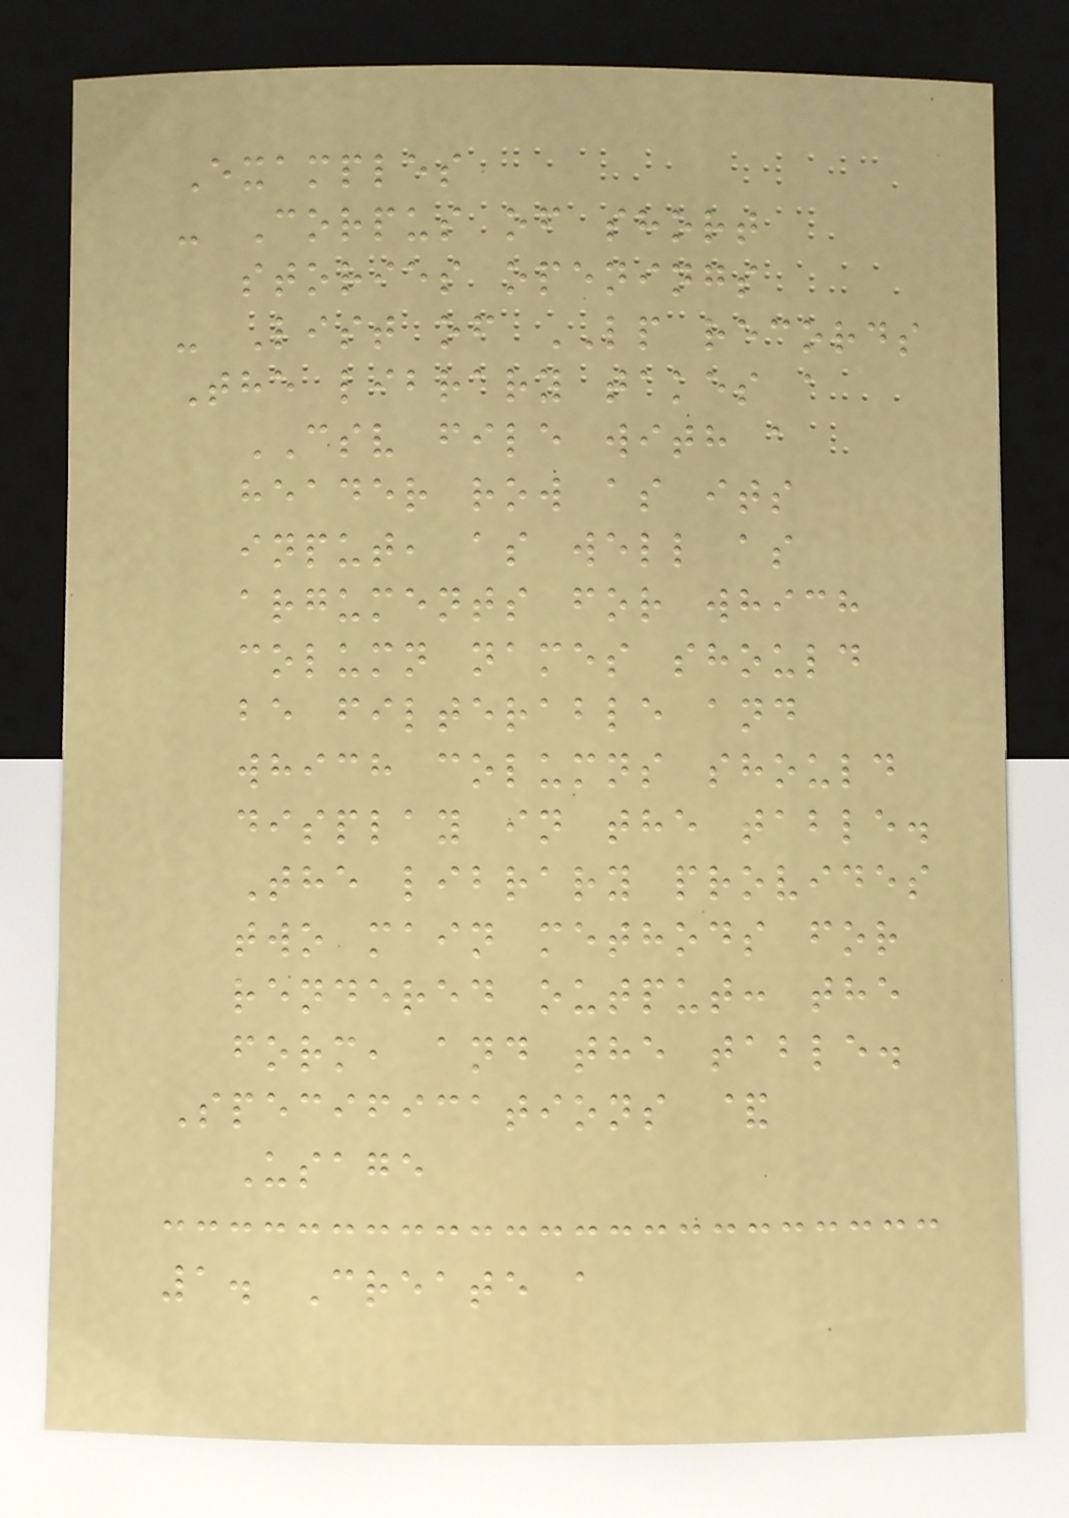Examples
- Corpus of short
stories openings
- List of LP records
The library takes a
CSV file with a
header row as its
input, as well as
arguments for which
column names should
be filterable and
which columns should
display in the table.
The library provides
two main methods for
rendered output: the
form, and the table.
Specifications &
Usage
1. Create a
